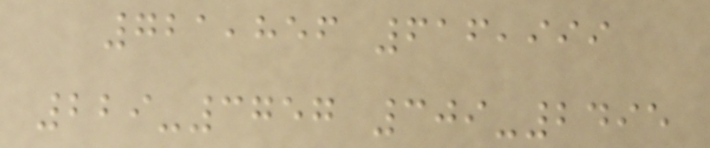721,856 616,999
229-3757 309-2495
